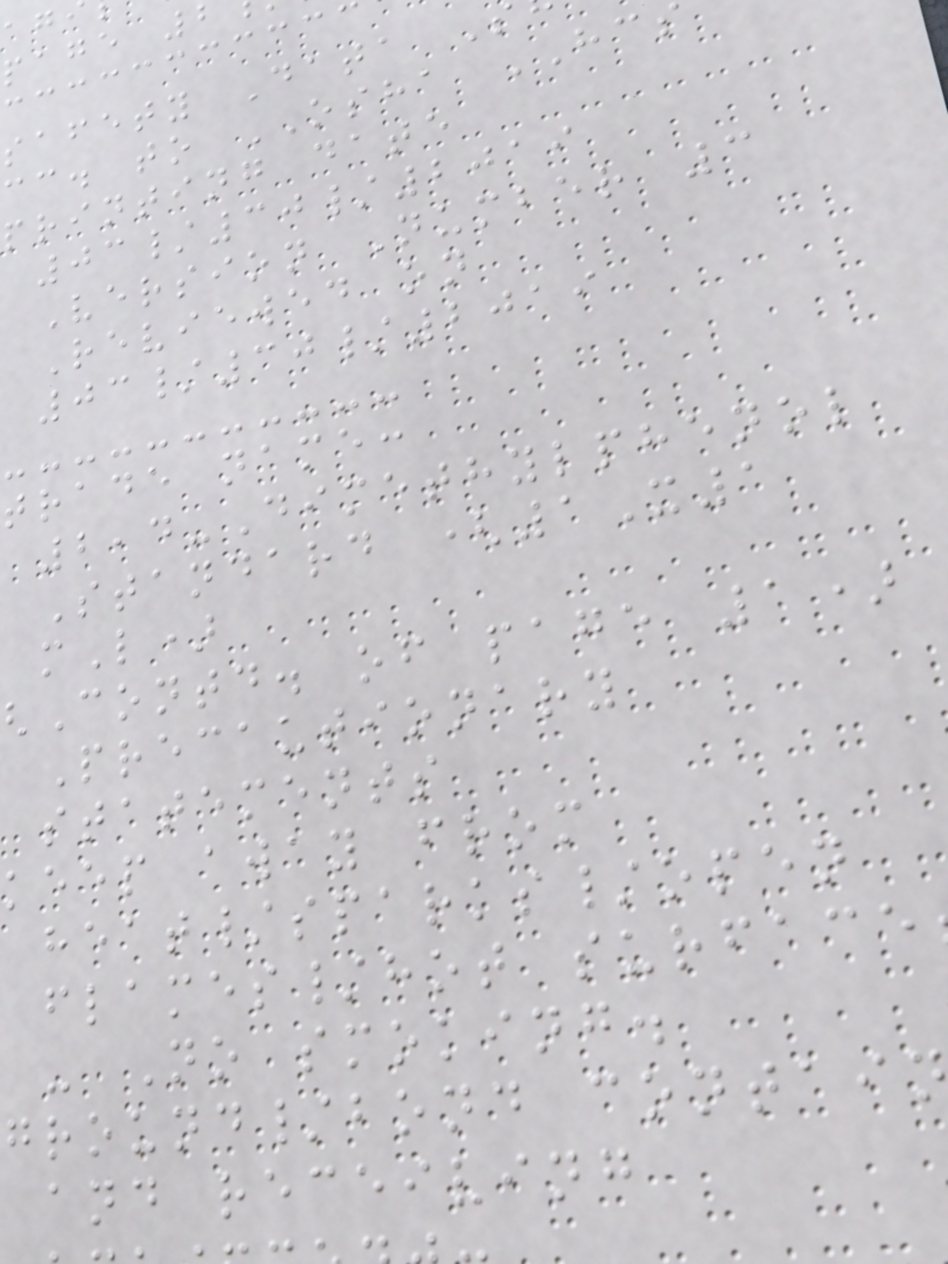page
safety Data S
cc. to OSHA HC
printing date
03/30/2019
Version Number 3
Reviewed on
03/30/2019
trade name:
2,4-Dimethylphenol
Standard (1X1
mL)
Contd. of page 1)
Precautionary
statements
keep away from
heat/sparks/open
flames/hot surface
- No smoking.
ground/bond contai
and receiving
